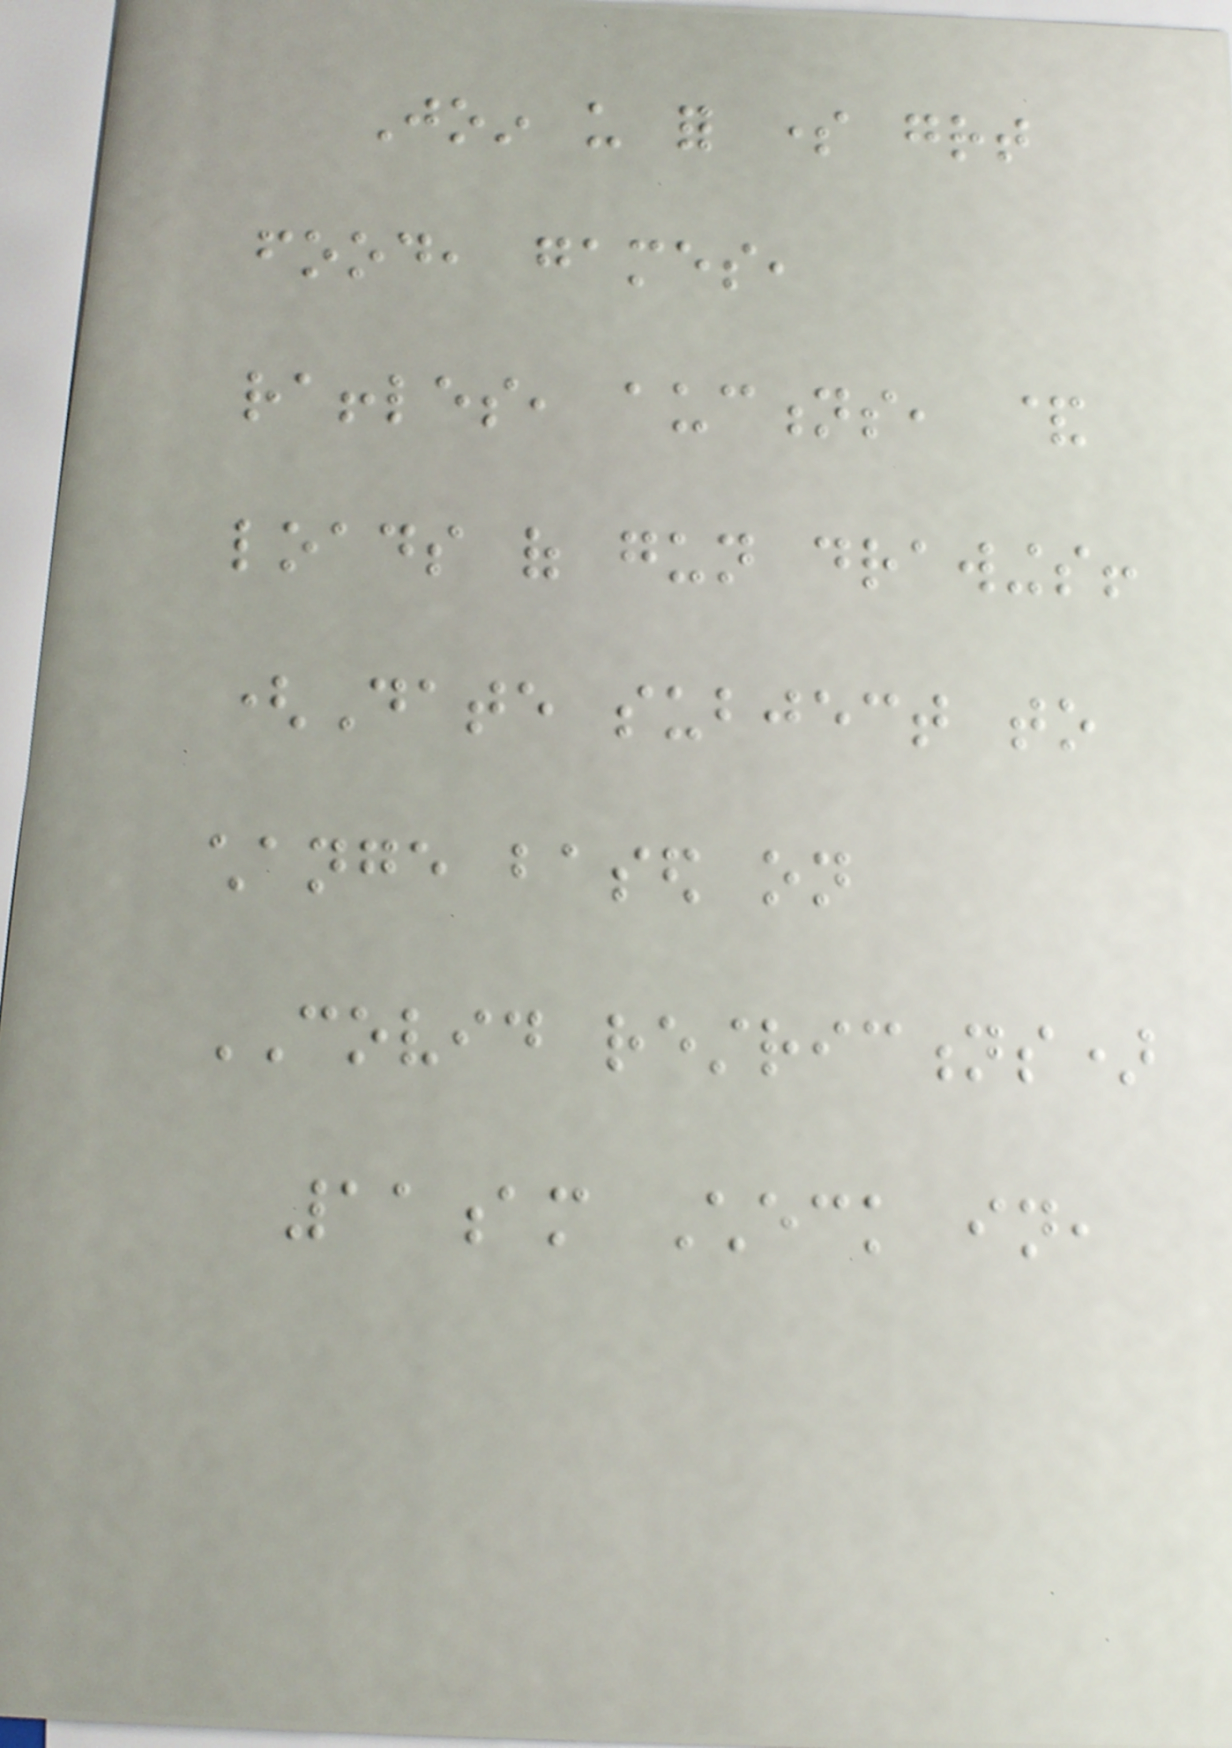Join us for some great
food, games,
raffles, auctions, &
loads of gun drawings!
(Date subject to
change based on
COVID restrictions)
11am Check in,
